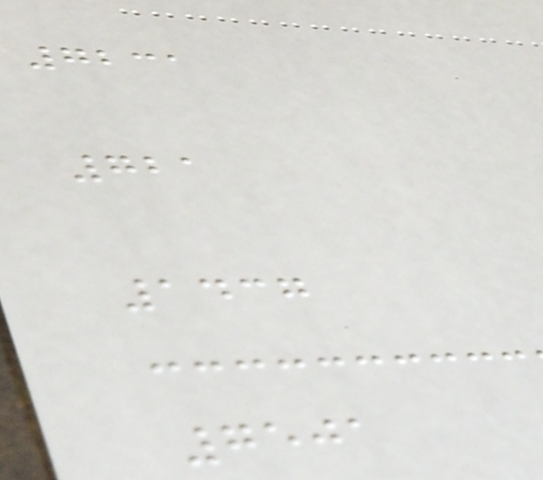7231
721
1437
7501
